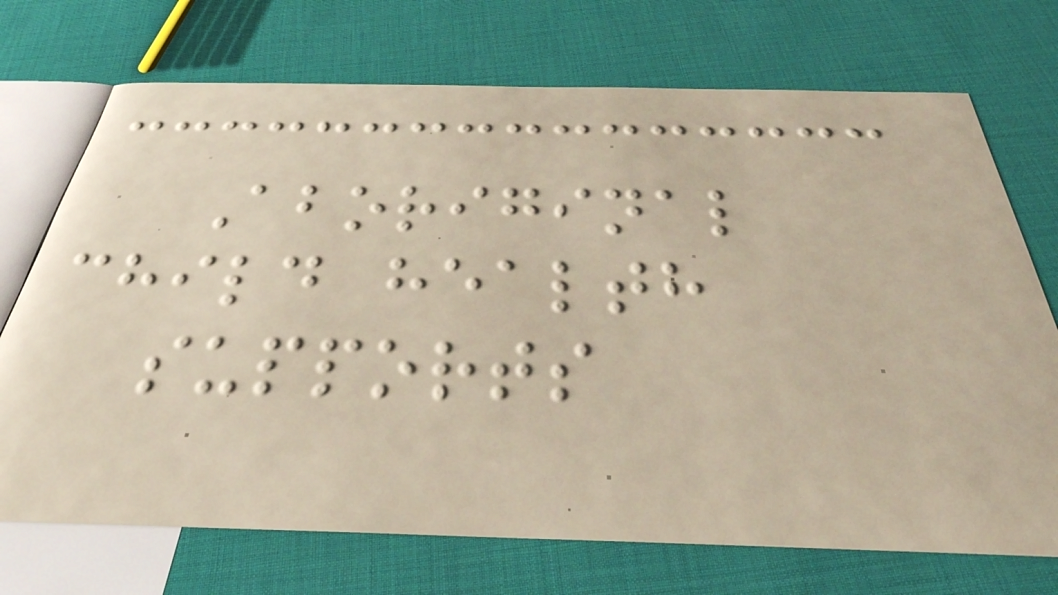Aboriginal
child health
supports
